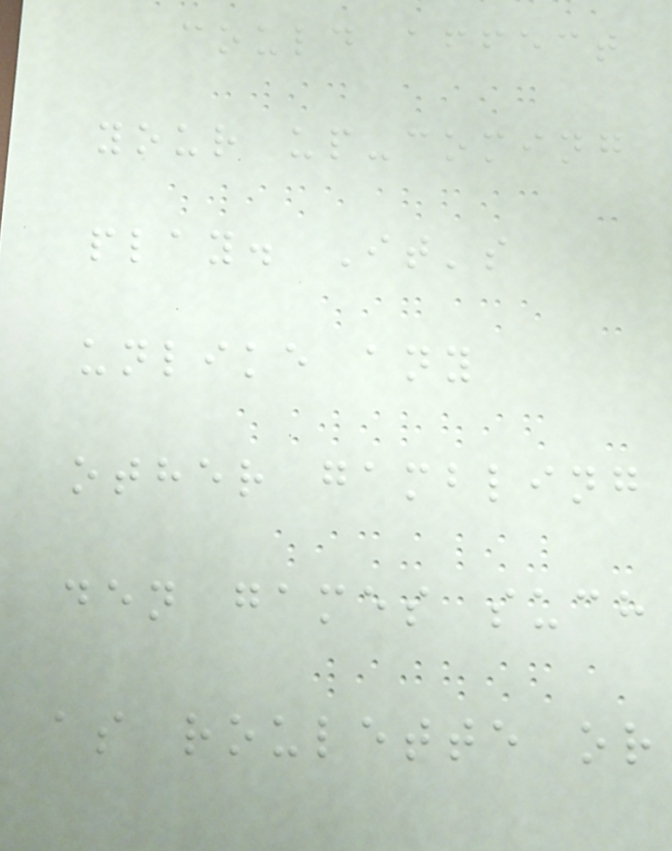could affect
your up-coming
play. It's
unlike any
other gambling
den games such
as roulette or
